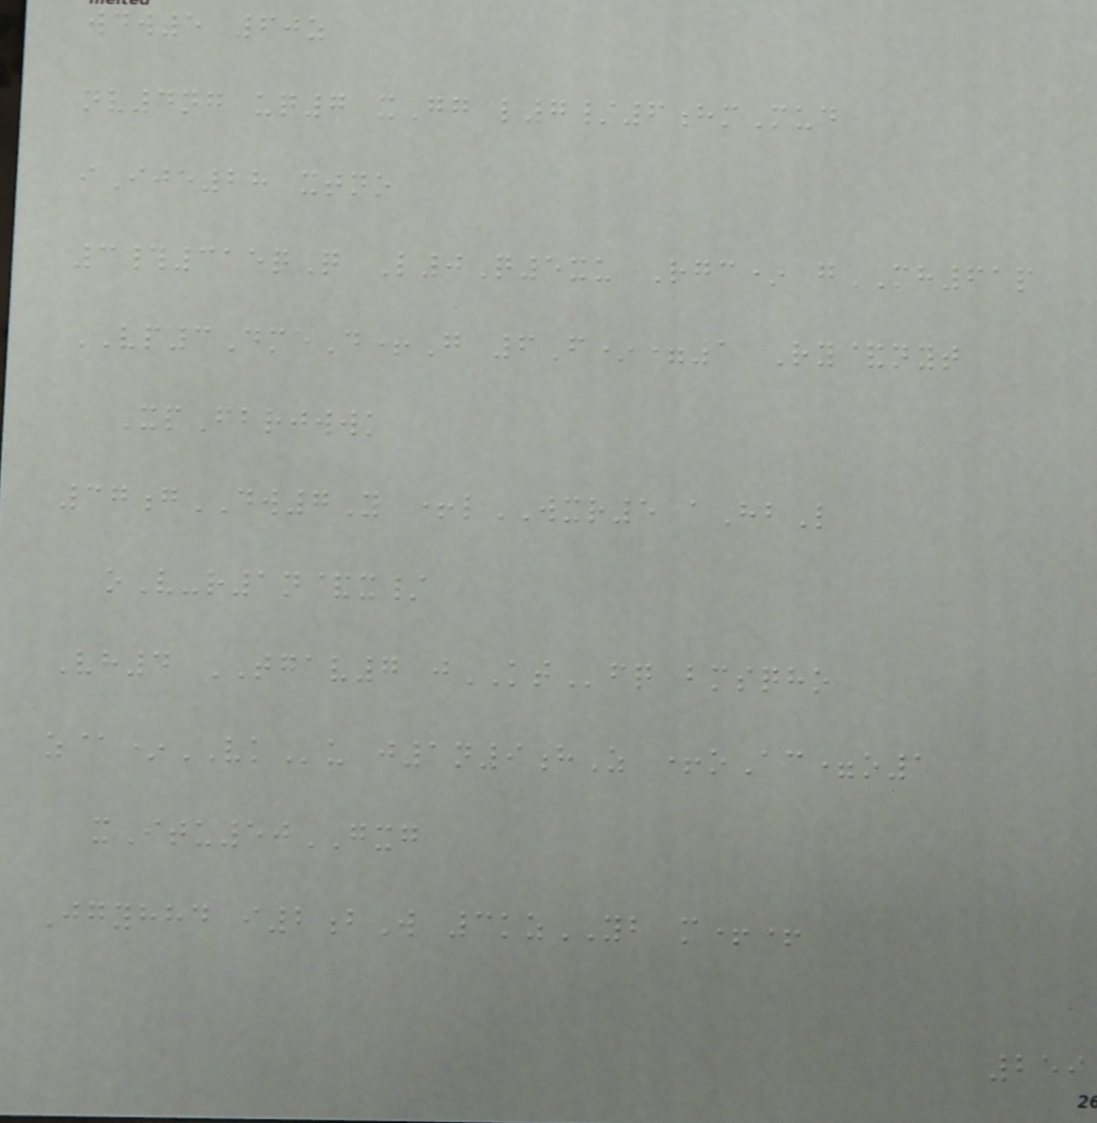wdw5 60z
nv4ng uq7 xGg l7/6hmMud
iIje28 xtno
3#315qQ L0Q5xu Rgc* gMH61p
VP3DmeD+G 6F*=1 Ry&nyt
XpFbrjwwk
37gDW7Y +lWXR5 aHbL
oV-r1n&x/
Vh4 TGAV7 jKTfq bmsqho
z@*VKu j1n9hZ +oAc=o1
xItu50GXG
Jgyhhd i2bW 3kzYB m++
259
